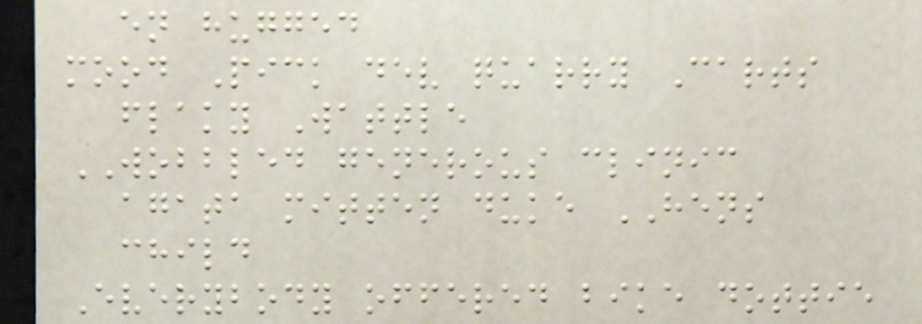en hugged
mood Pick dev quarry Carts
flaky Wattle
WOBBLED generous clinic
agata mitten duke HENS
child
Everybody offered bike dottie
